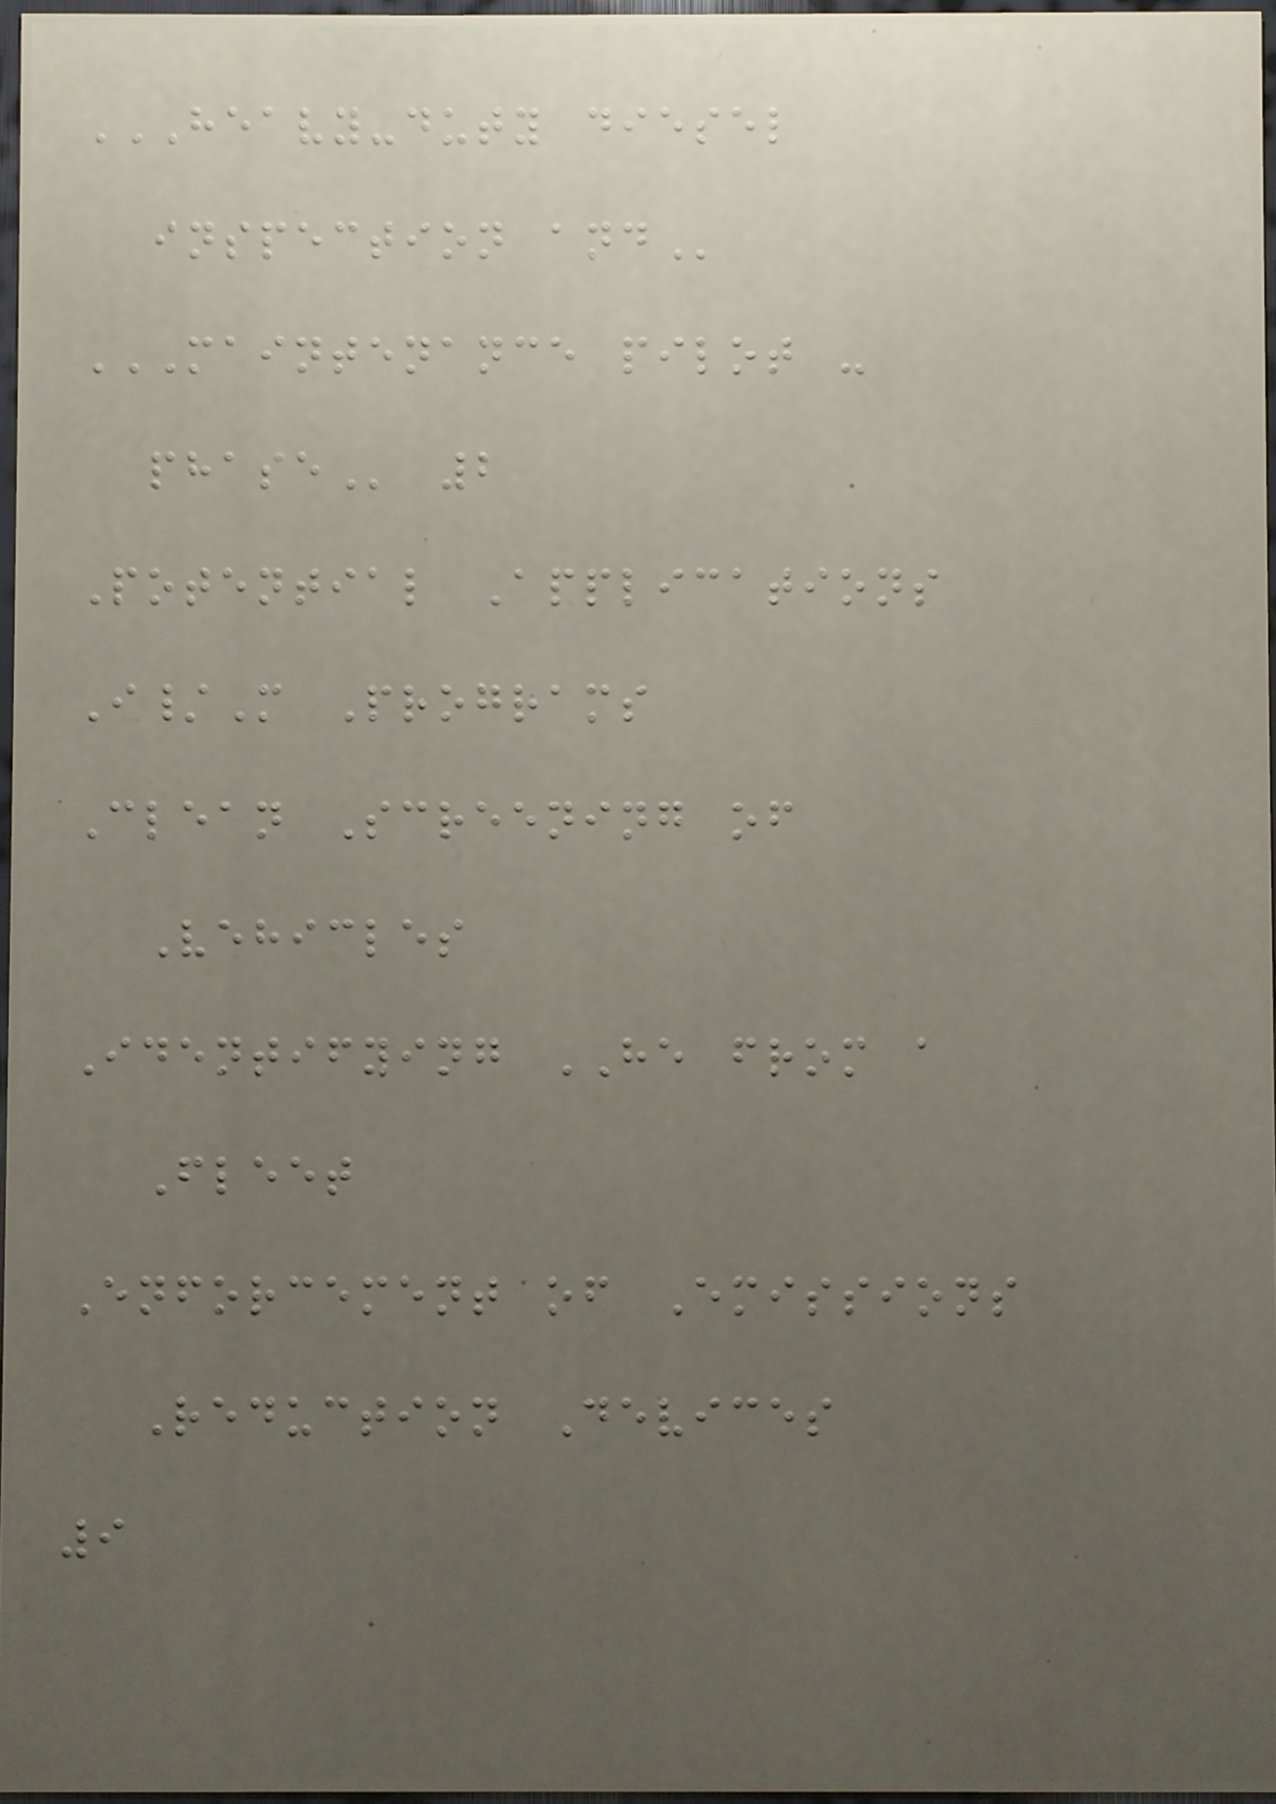HEAVY-DUTY DIESEL
INSPECTION AND
MAINTENANCE PILOT -
PHASE 2
Potential Applications
I/M Programs
Clean Screening of
Vehicles
Identifying HE from a
Fleet
Enforcement of Emissions
Reduction Devices
9
